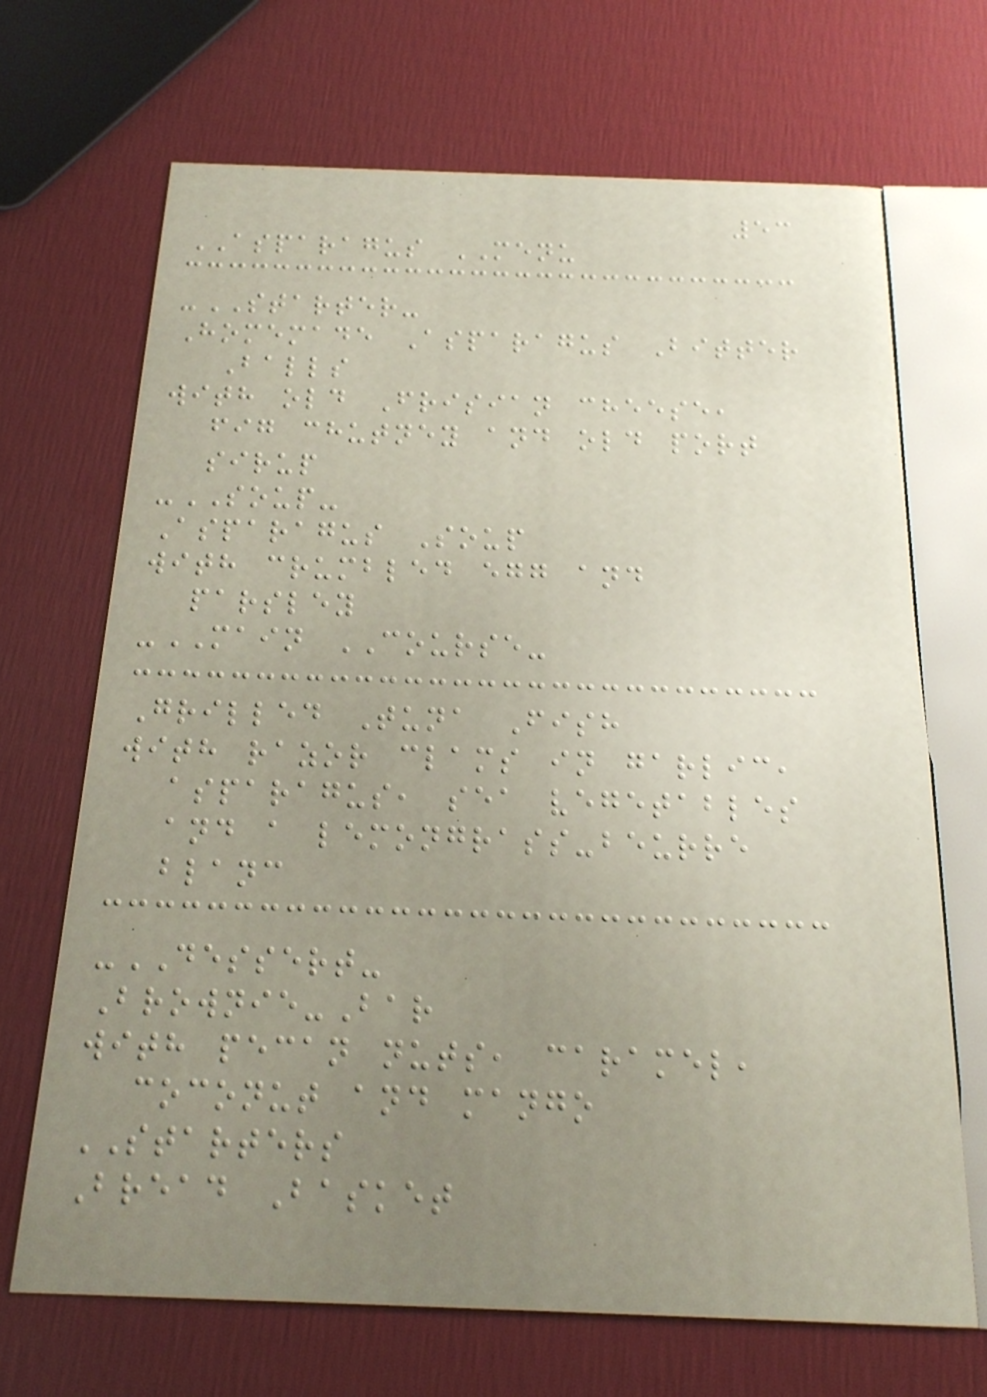53
ASPARAGUS MENU
-STARTER-
Homemade Asparagus Bitter
Balls
with old Frisian cheese,
fig chutney and old port
sirup
-SOUP-
Asparagus Soup
with crumbled egg and
parsley
-MAIN COURSE-
Grilled Tuna Fish
with razor clams in garlic,
asparagus, sea vegetables
and a lemongrass-beurre
blanc
-DESSERT-
Brownie-Bar
with pecan nuts, caramel,
coconut and mango
STARTERS
Bread Basket
